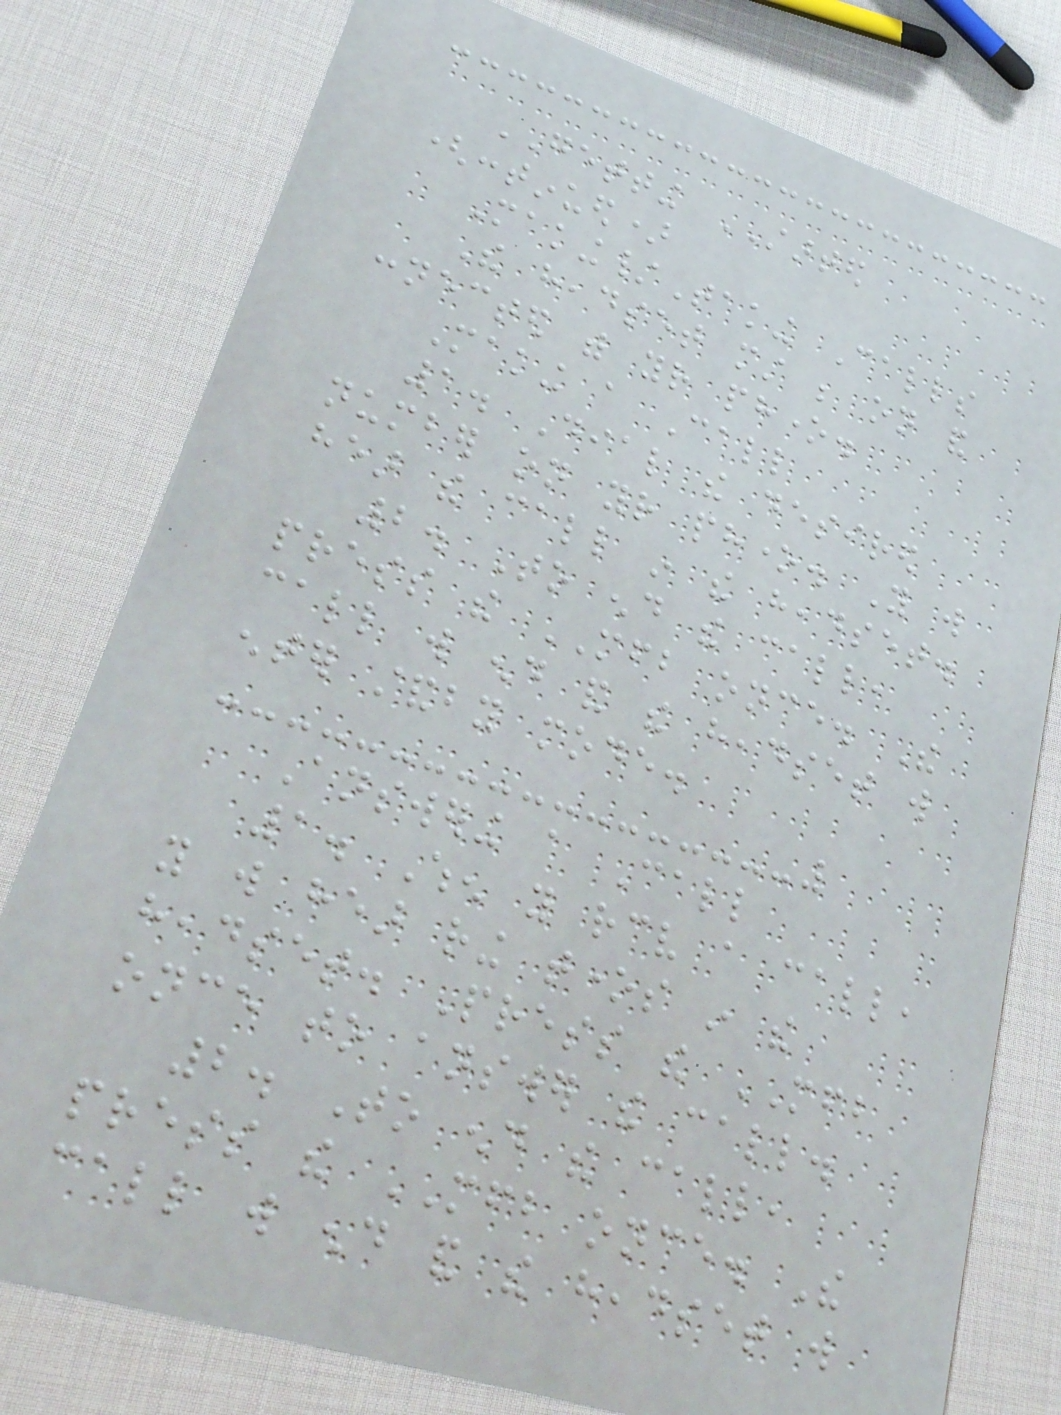GETTING STARTED
(continued)
Making/Taking Calls
The headset must be on and
connected with your phone.
Making a Call
1. Dial the desired
number on your phone. You will
hear the call in the headset.
2. To end the call,
press the MFB once. The
call will end and the headset will
enter standby mode.
Answering a Call
1. When you receive a call,
you will hear ring tones in the
headset. Press the MFB
once to answer the call.
2. To end the call,
press the MFB once. The
call will end and the headset will
